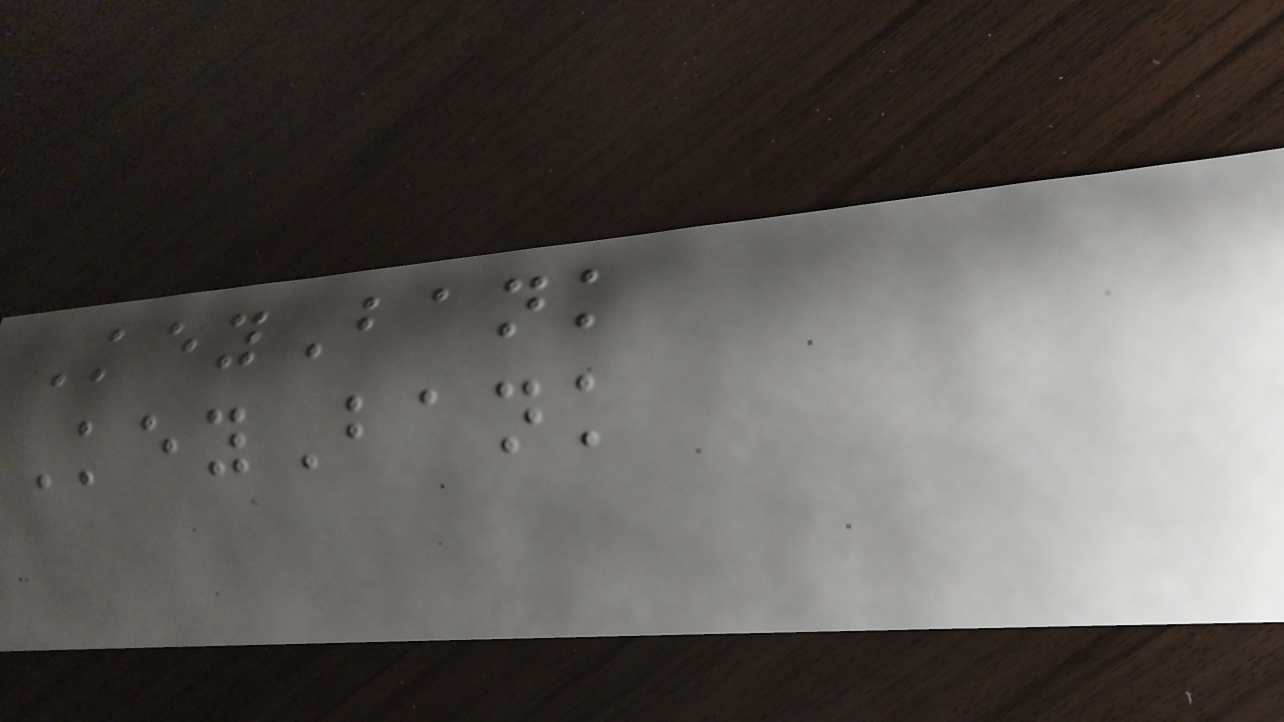KeyBank
KeyBank
